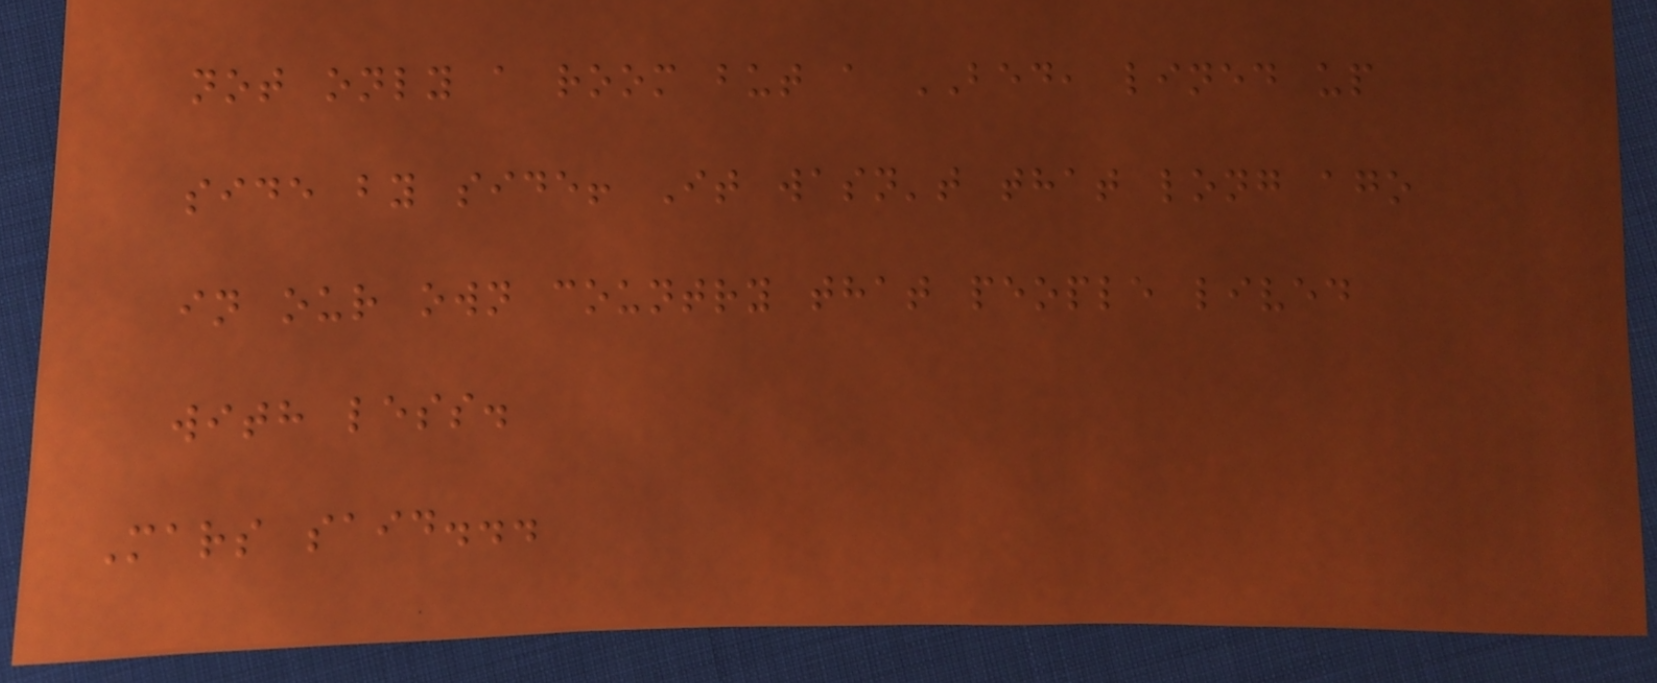not only a room but a BED, lined up
side by side! It wasn't that long ago
in our own country that people lived
with less.
Mars said...
